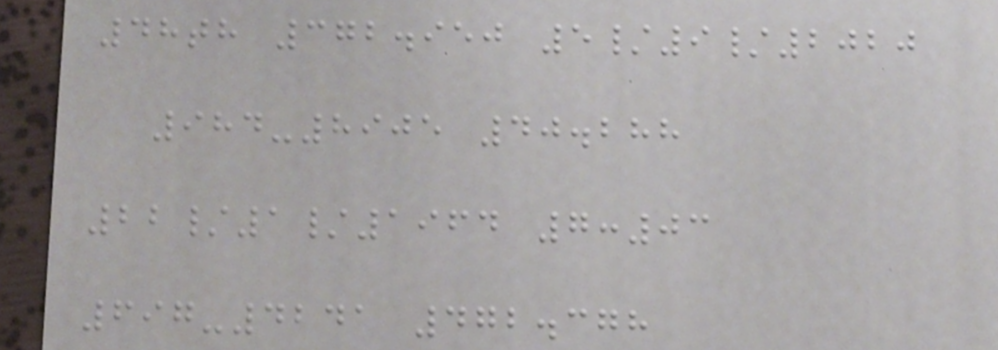48th 372.950 5/9/2020
984-8905 40.288
22/1/1964 7:03
697-4241 472.378
